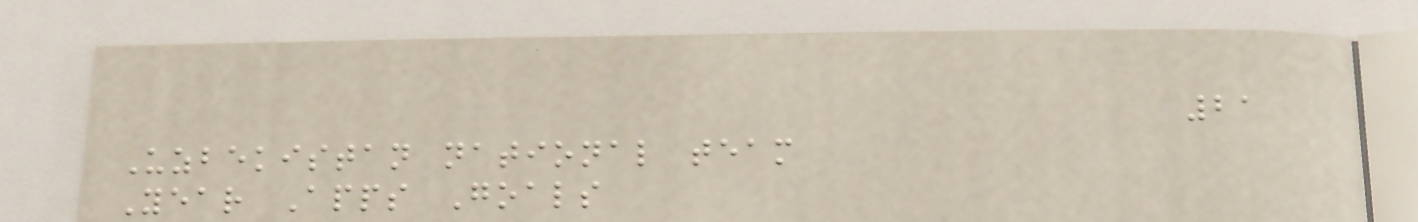21
Uzbekistan national team
Year Apps Goals
